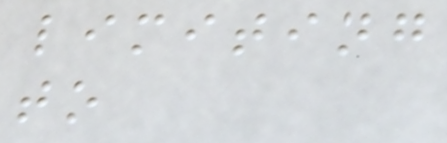limiting
to
